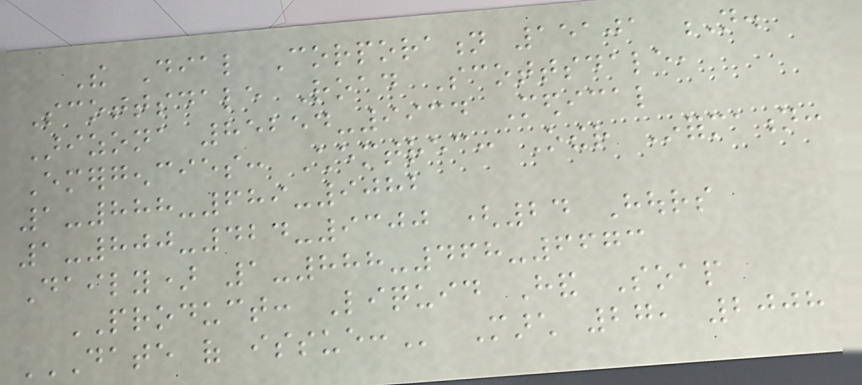The Dial Corporation 15101 N.
Scottsdale Road Scottsdale,
Arizona 85254-9934 Medical
Emergencies: Chemtrec: Other Information:
1-888-689-9082
1-800-424-9300 (24 Hours
Daily) 1-888-468-6673
PRODUCT: Liquid Hand Soap
DATE OF ISSUE: March 27, 2008
